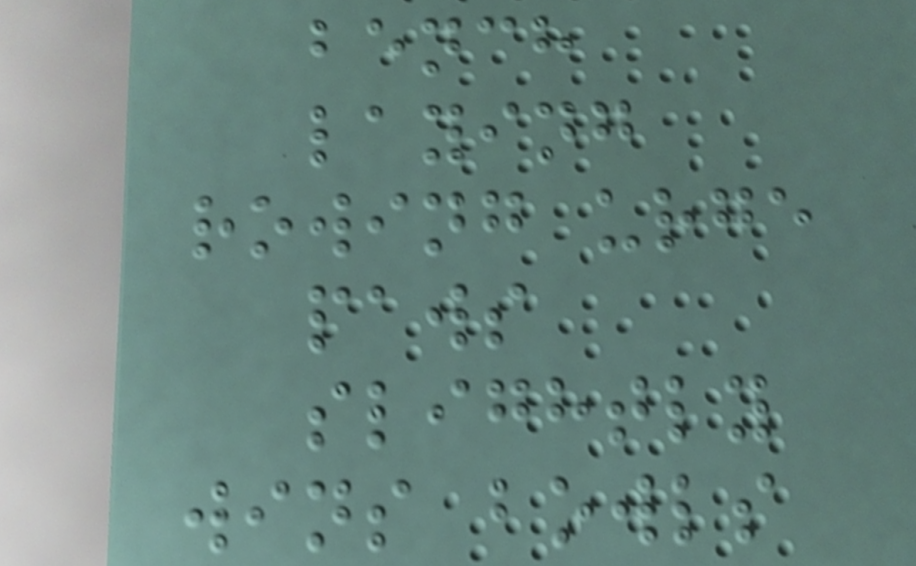bench
laying
rowing urge
paws
slightly
wins bowls
